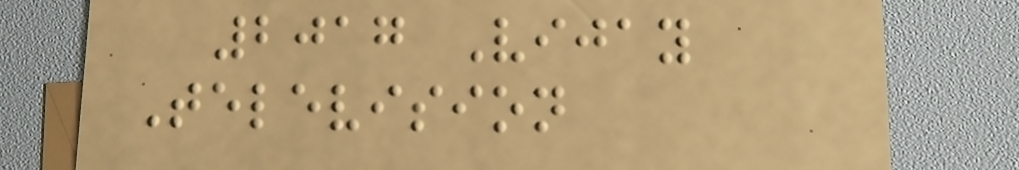2017 Vijay
Television
